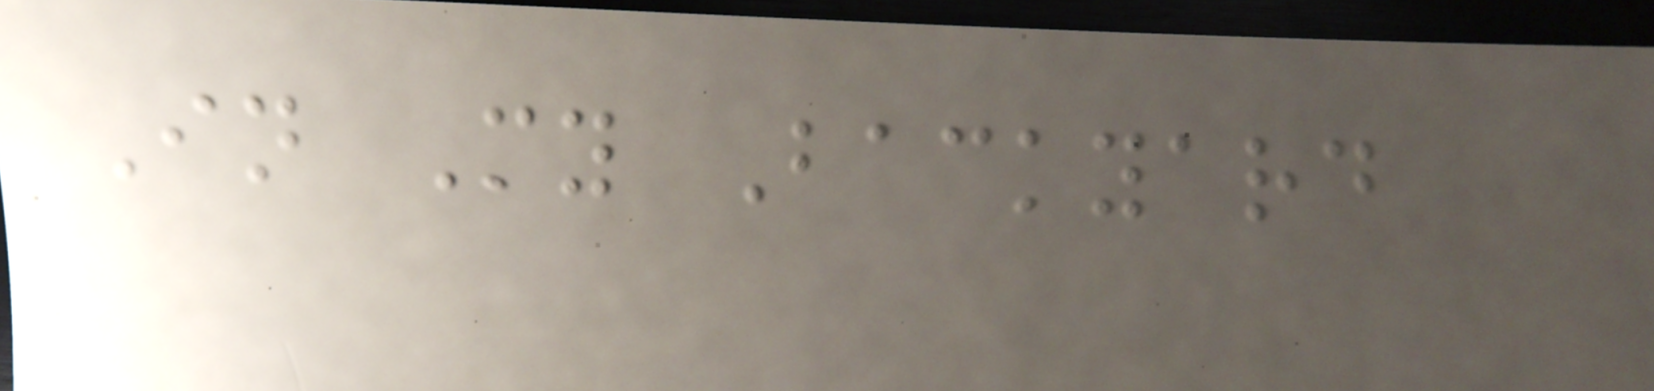In My Backyard
